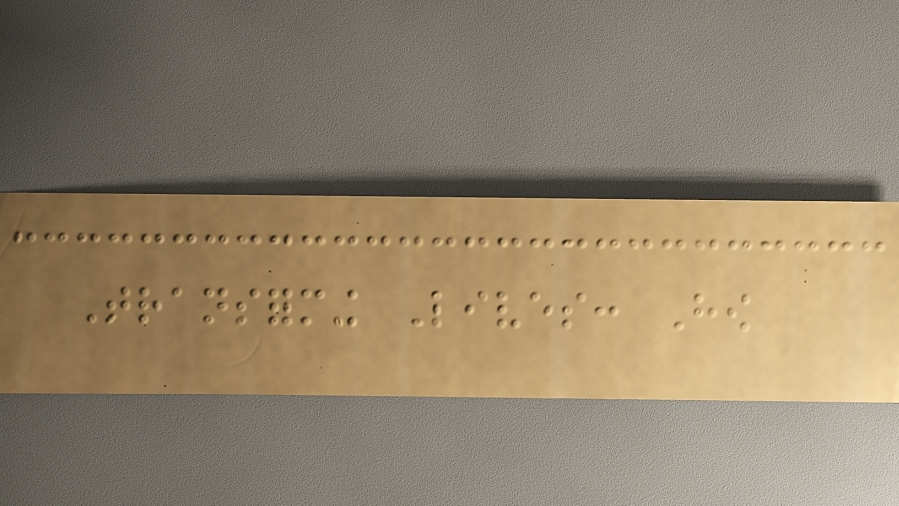Transforming Lives: How
